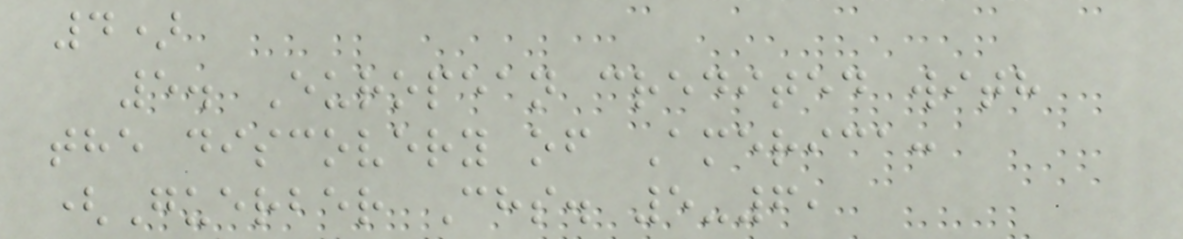4)
5. European credited with
the discovery of America:
(Guerber Chs. 5-6,
